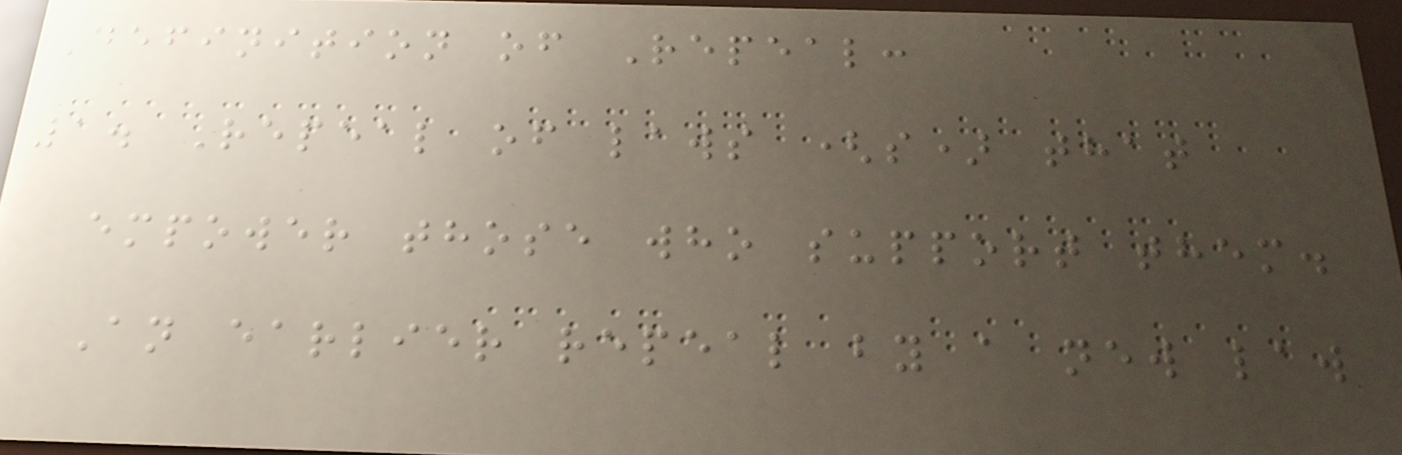Definition of Repeal:
1. Repeal of laws (s) that
empower those who support them.
An earlier repeal by a new law
